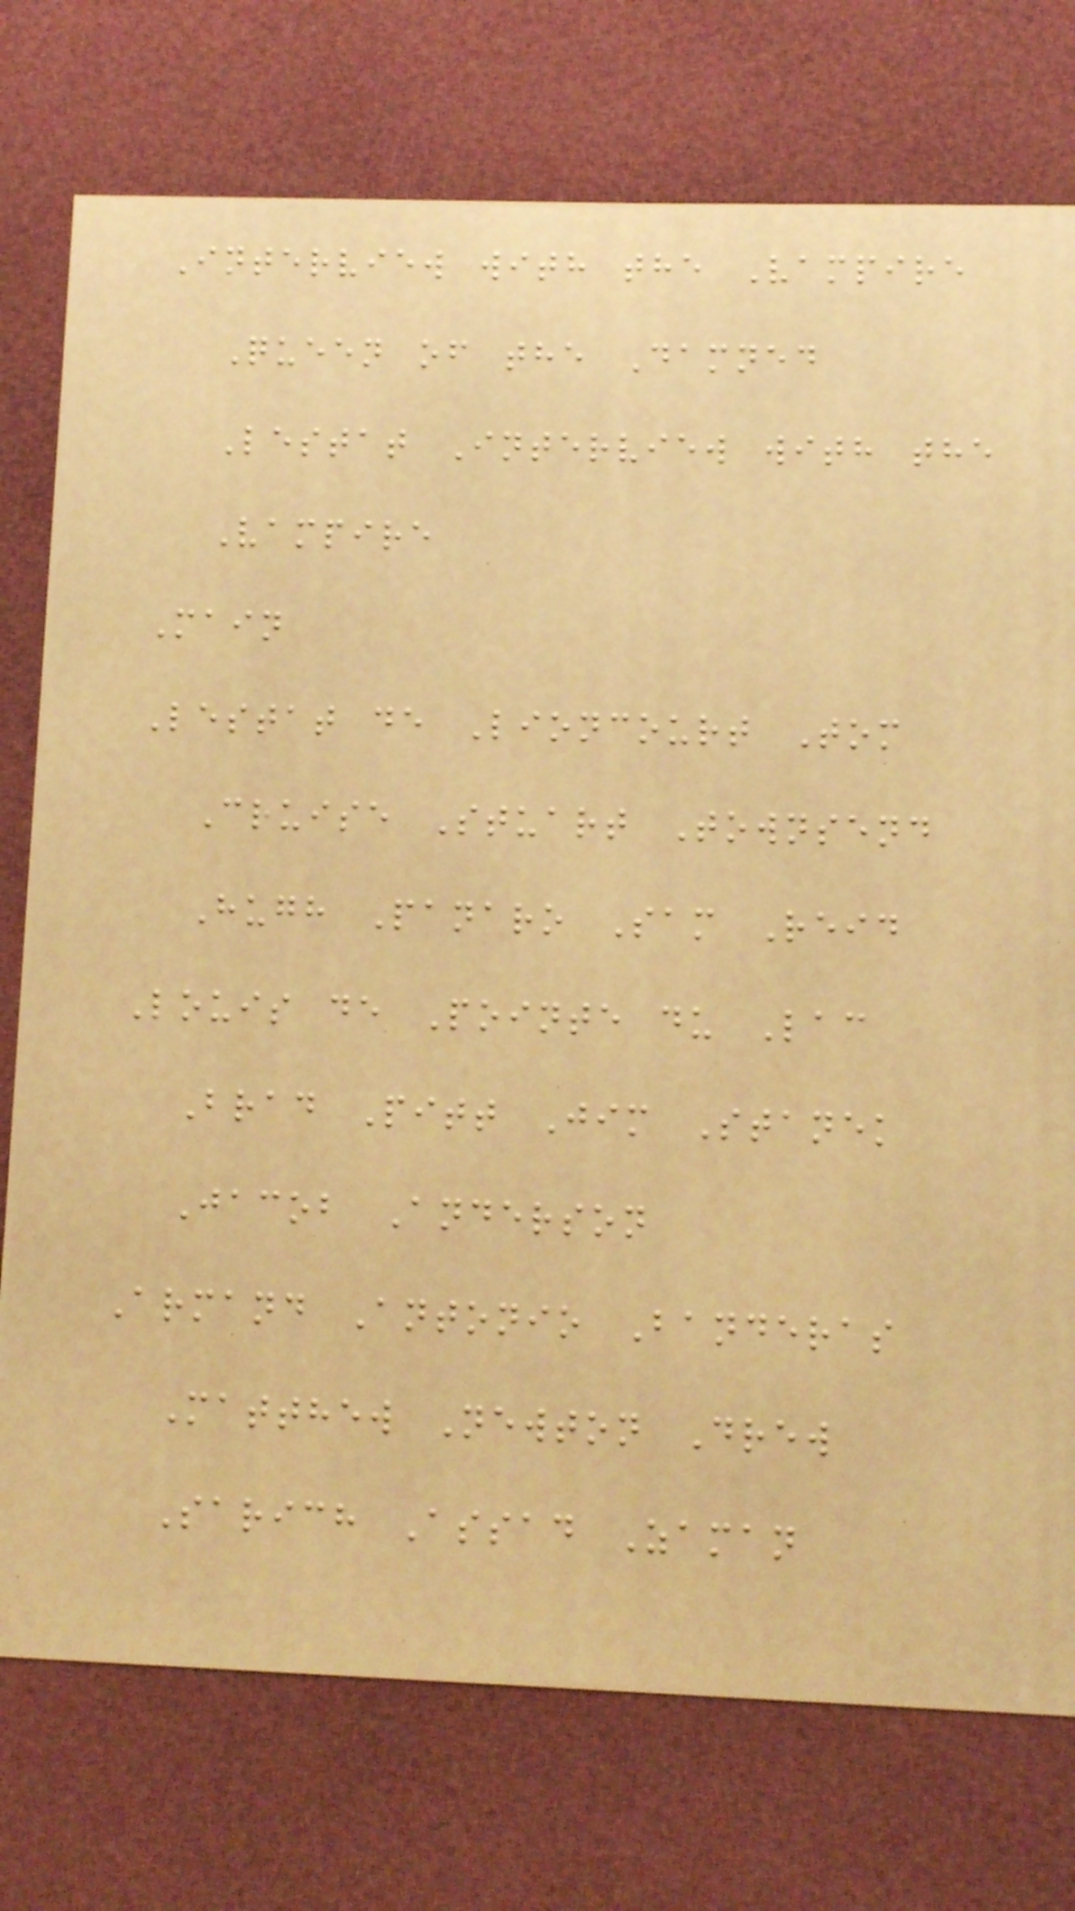Interview with the Vampire
Queen of the Damned
Lestat Interview with the
Vampire
Main
Lestat de Lioncourt Tom
Cruise Stuart Townsend
Hugh Panaro Sam Reid
Louis de Pointe du Lac
Brad Pitt Jim Stanek
Jacob Anderson
Armand Antonio Banderas
Matthew Newton Drew
Sarich Assad Zaman
